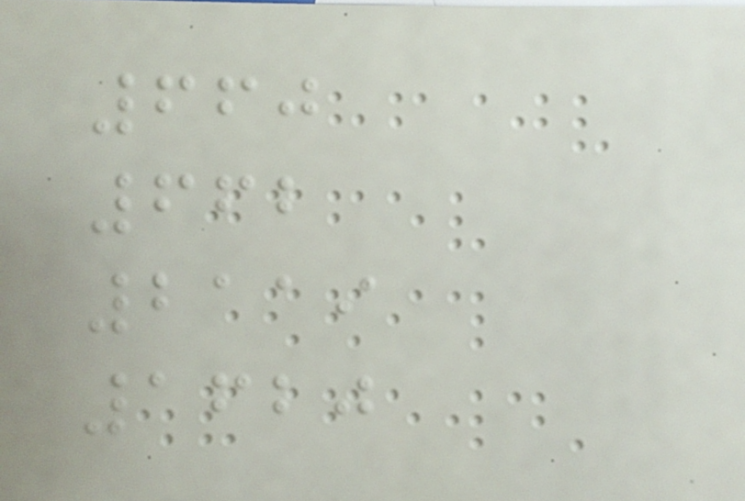660
662
2119
1620
